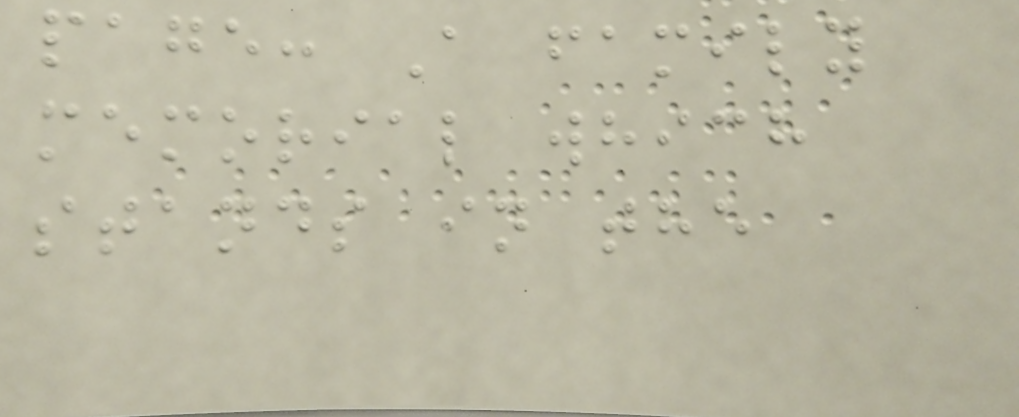page: A family
memorial which
stands in the
